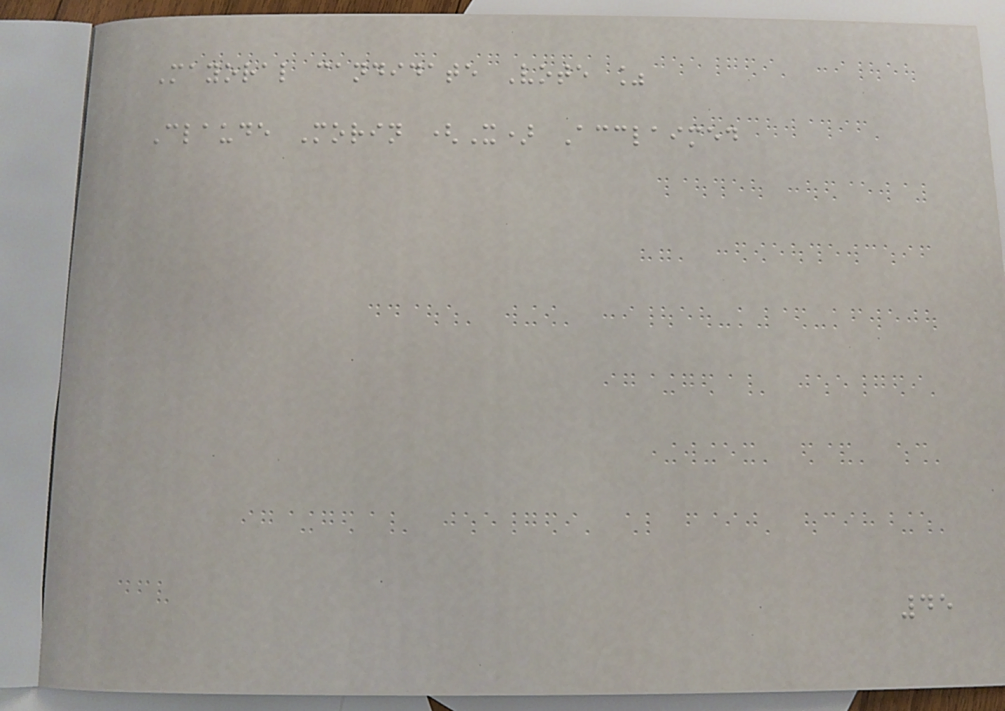Mayoral candidate Vote %
Claude Morin (X) Acclaimed
45
